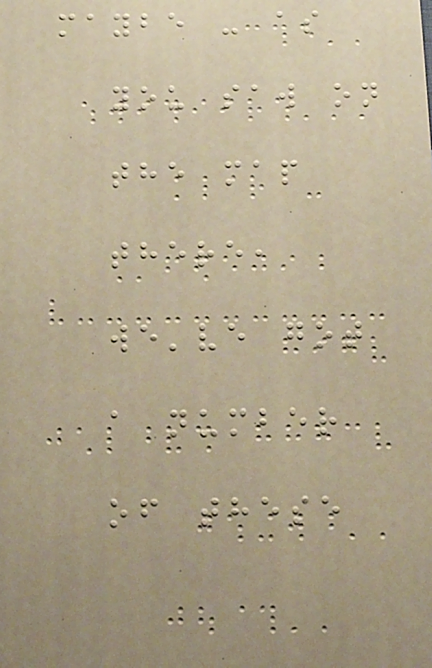maybe - as
you saw on
the map
there,
we've got
a number
of these
